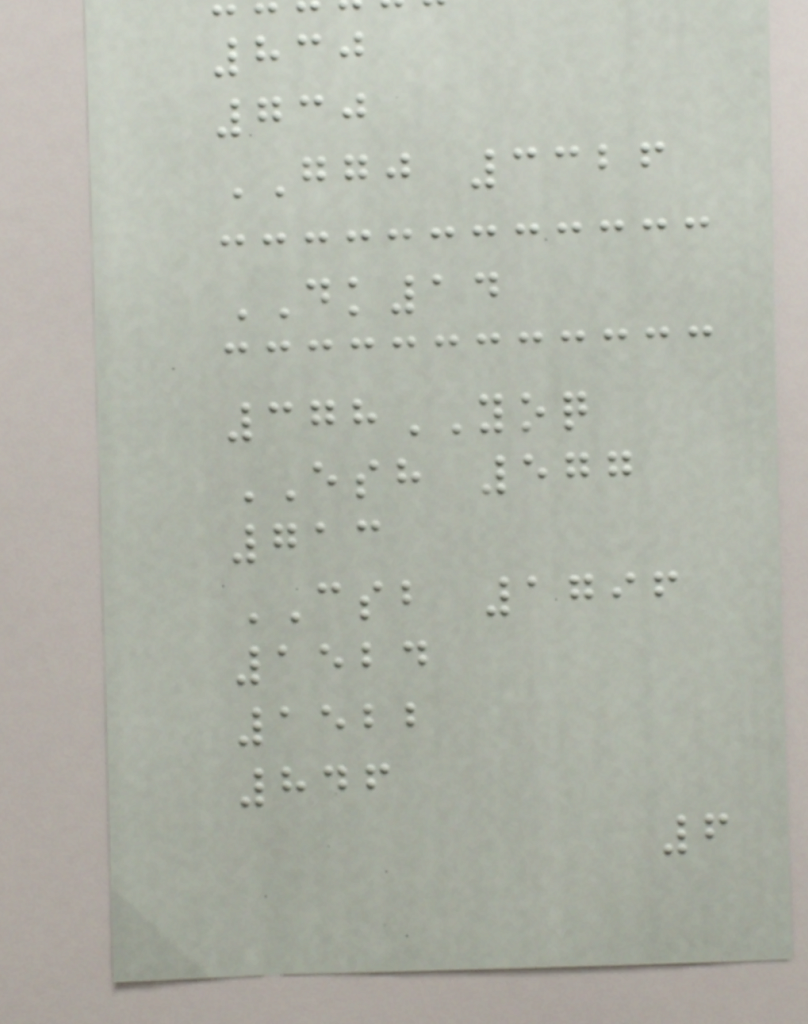830
730
GGJ 3326
DK14
378YOQ
ESH 577
713
CSB 1796
1524
1522
846
6
